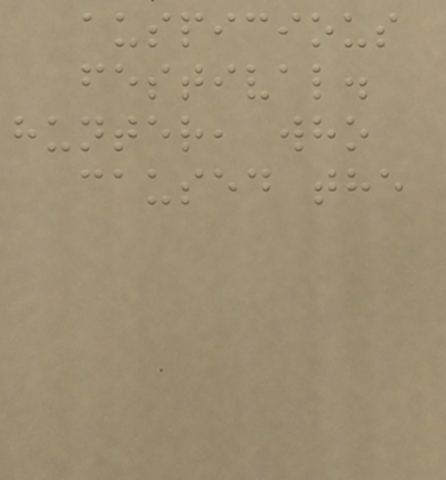auspicious
festival.
hunter, who
caused the
